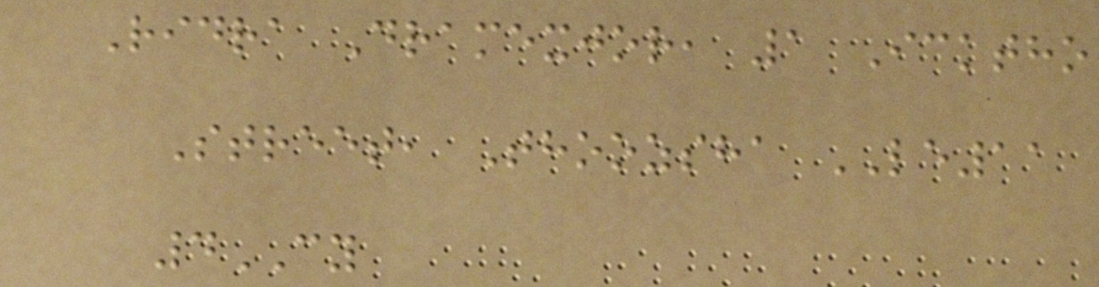Ridra Dramexjor, 1 Icktho
Street, Thoozsha LE11
4CY
